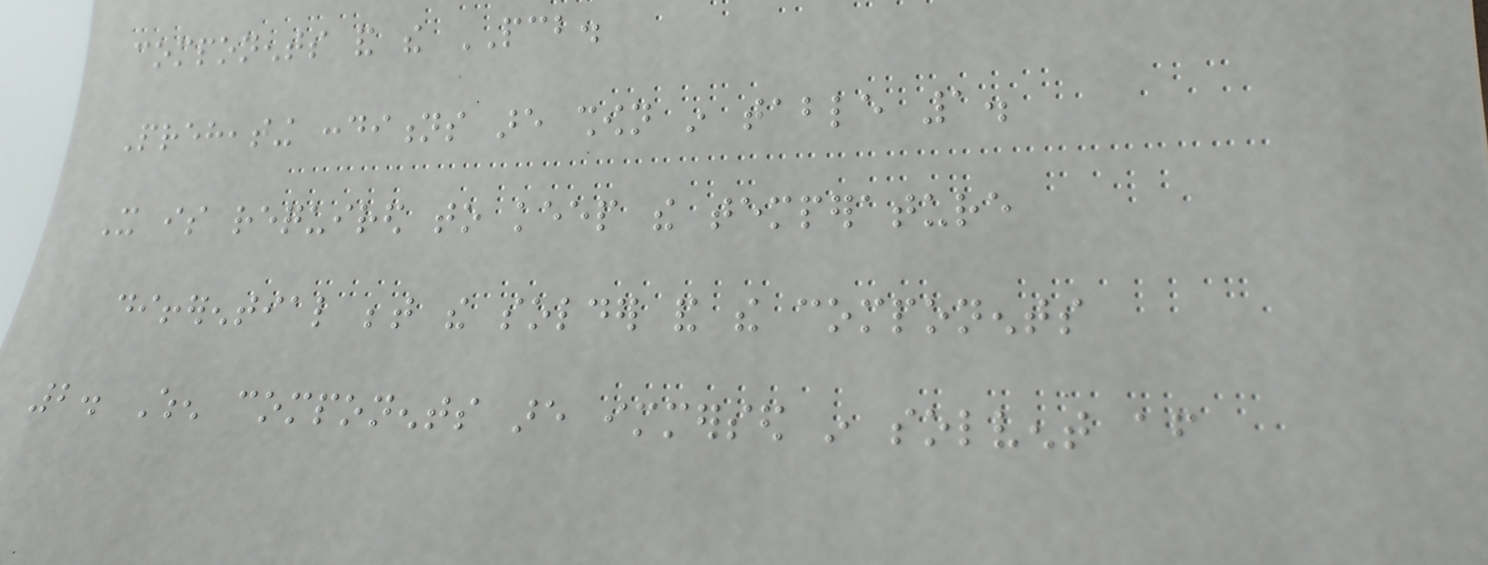components and the PCB.
Preheating conditions are shown in table 1.
It is required to keep the temperature
differential between the solder and the components
2. When components are immersed in solvent after
